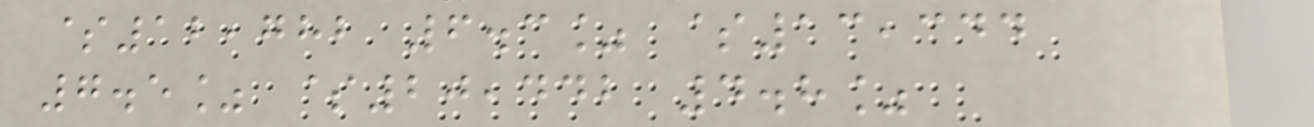$12,782 6.3% $13,344
7.5% $20,442 4.8%
